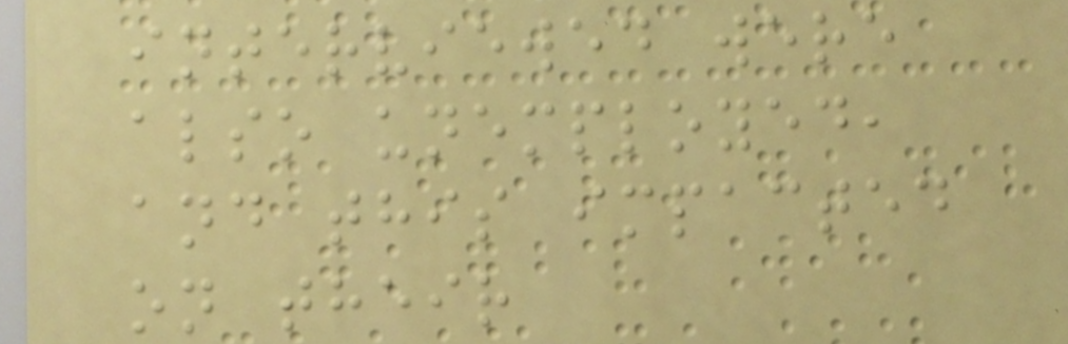interviewed were
also unemployed,
and this impacted
on their
